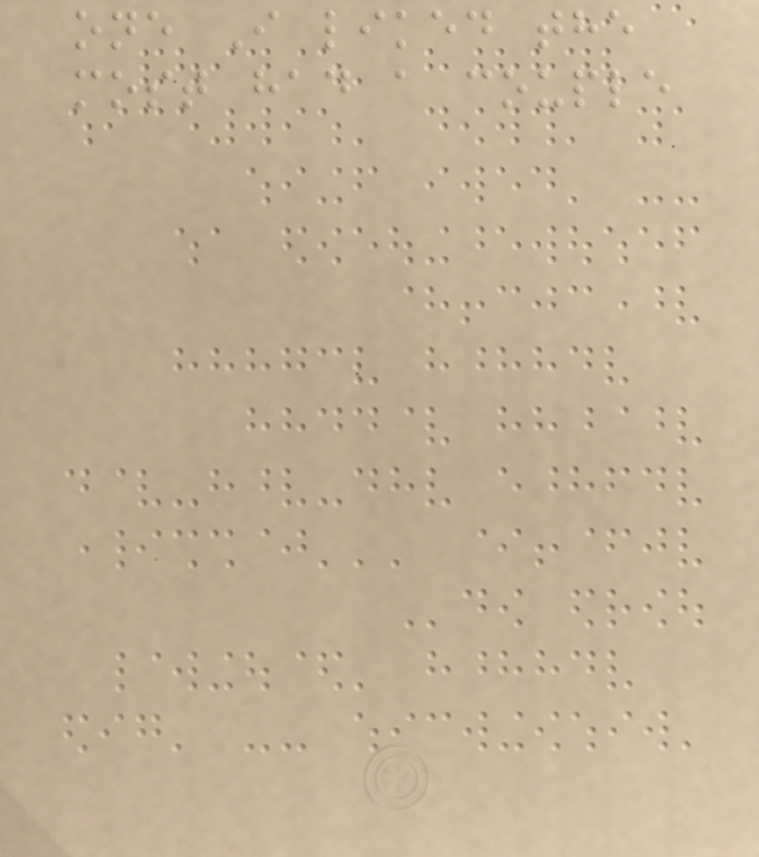one I liked the
most had a couple
